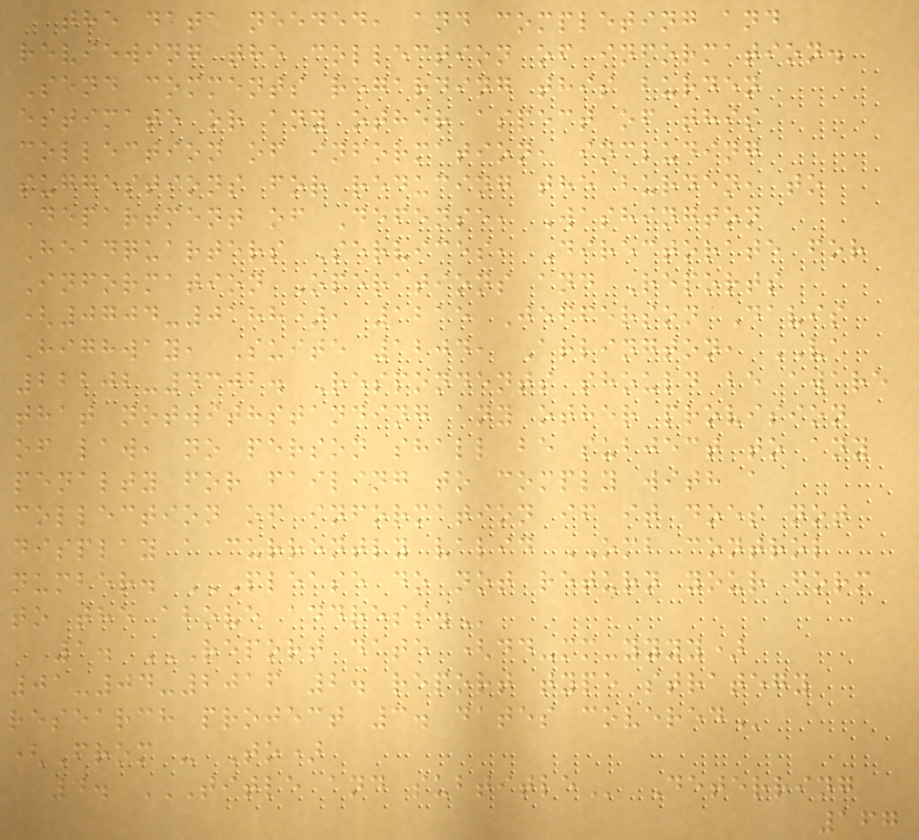the data needed, and completing and
reviewing the collection of information.
Send comments regarding this burden
estimate or any other aspect of this
collection of information, including
suggestions for reducing the burden, to
Department of Defense, Washington
Headquarters Services, Directorate for
Information Operations and Reports
(0704-0188), 1215 Jefferson Davis
Highway, Suite 1204, Arlington, VA
22202-4302. Respondents should be aware
that notwithstanding any other provision
of law, no person shall be subject to any
penalty for failing to comply with a
collection of information if it does not
display a currently valid OMB control
number. PLEASE DO NOT RETURN YOUR FORM
TO THE ABOVE ADDRESS.
1. REPORT DATE (DD-MM-YYYY)
01-04-2016 2. REPORT TYPE STRATEGY
RESEARCH PROJECT 3. DATES COVERED
(From - To)
4. TITLE AND SUBTITLE Deterring
167
